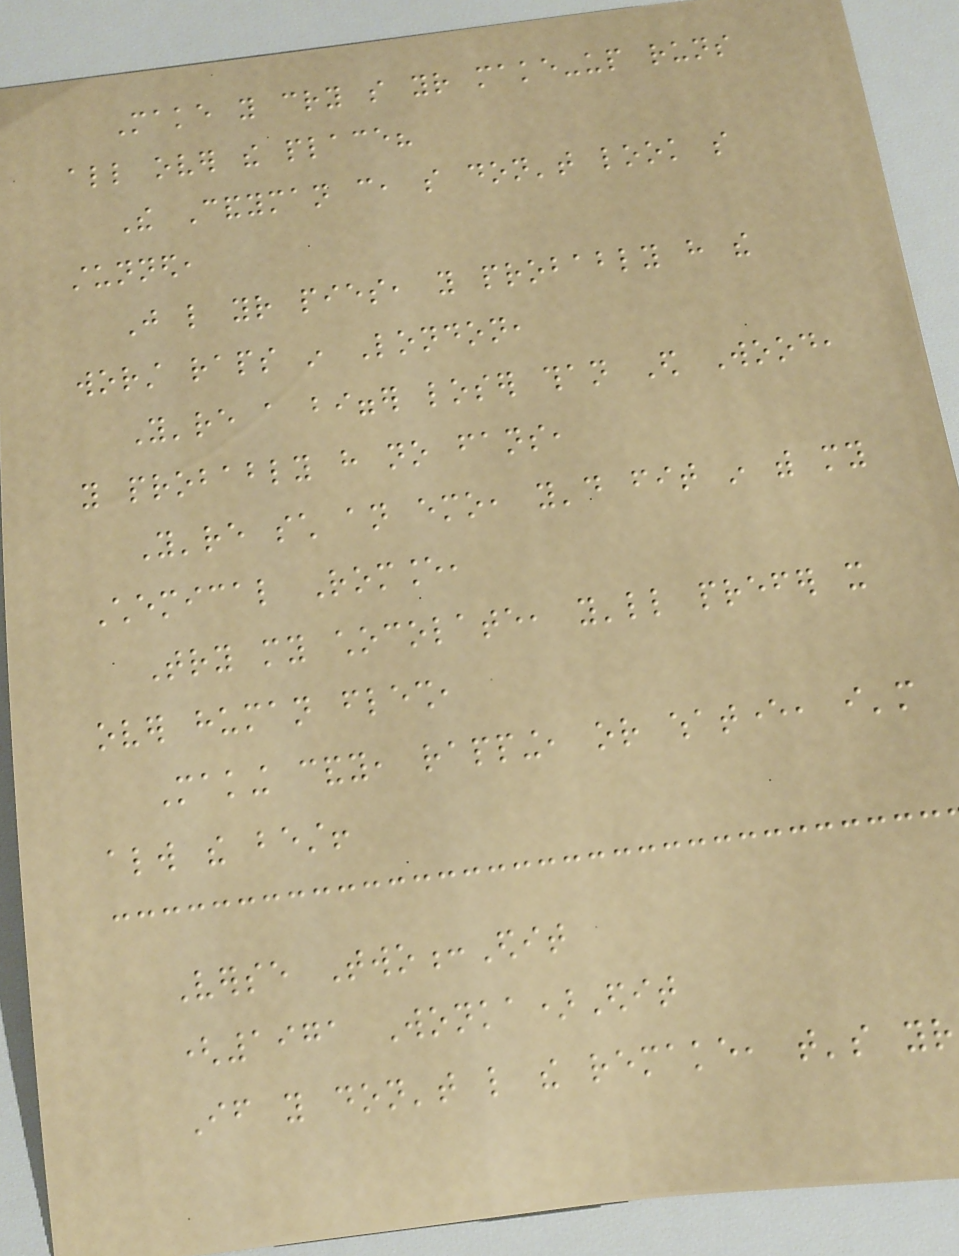Make you cry so your make-up runs
all over the place?
The Candyman can, so don't look so
stunned,
Just like your pies, you probably have the
worst raps in London,
You're a bigger loser than Ed Wood,
you probably have no fans,
You're such an emo, you'd fit in with my
Chemical Romance,
Try my chocolate, you'll prefer it
over human flesh,
Making candy, rapping, or whatever, i'm
always the best!
Verse Two:Edit
(1971 Wonka)Edit
If you don't like the remake, that's your
